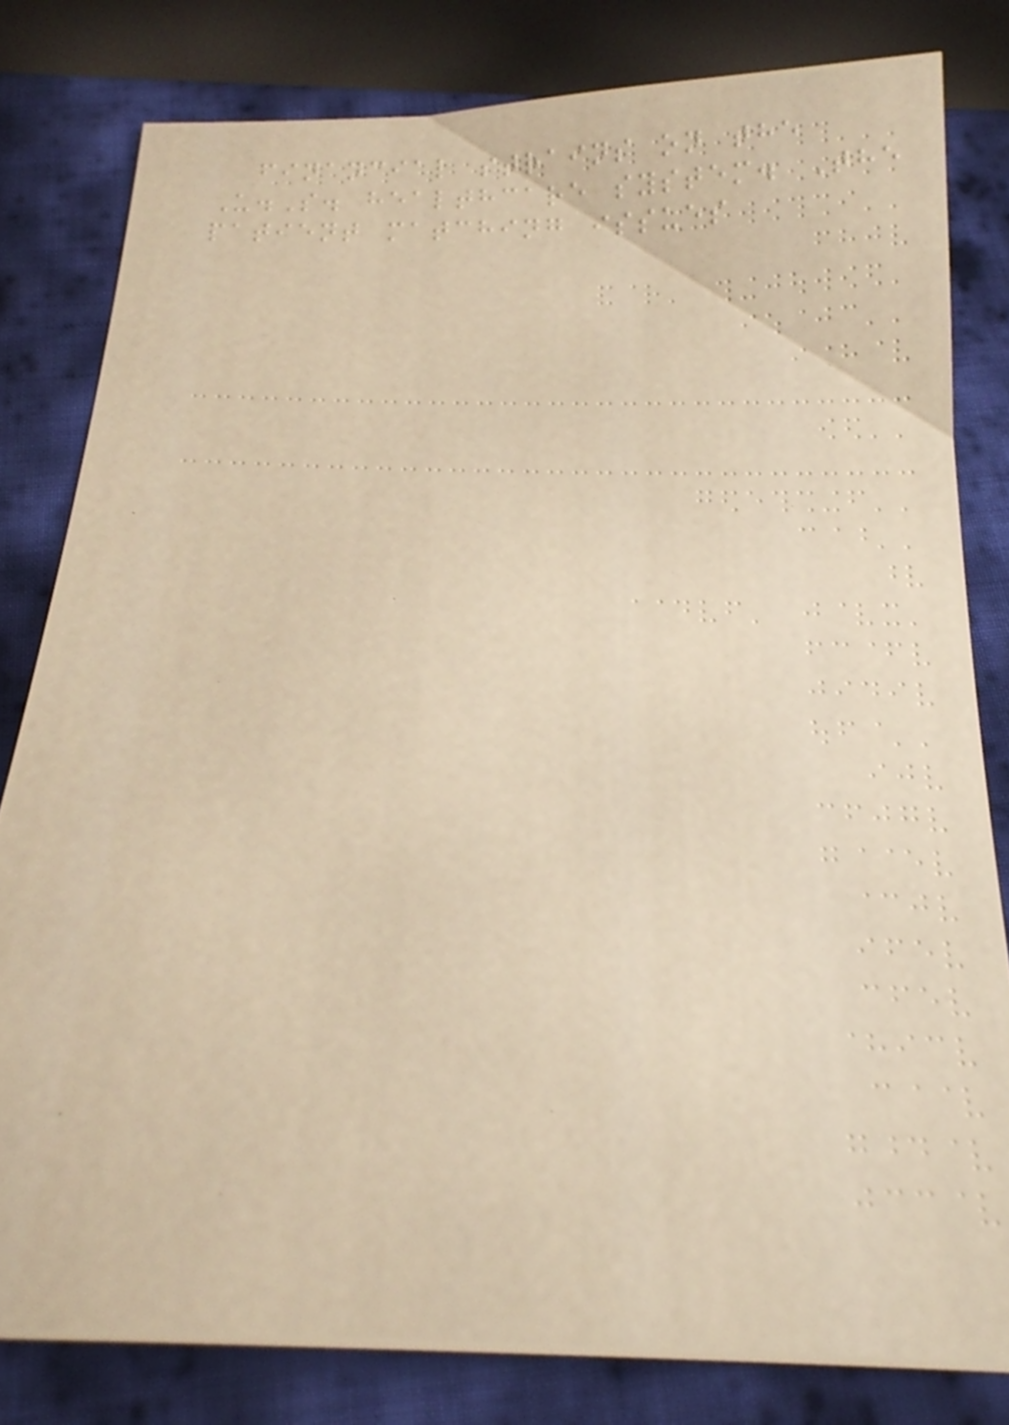financial strains on the
U.S. healthcare system. The
patient matching issues
